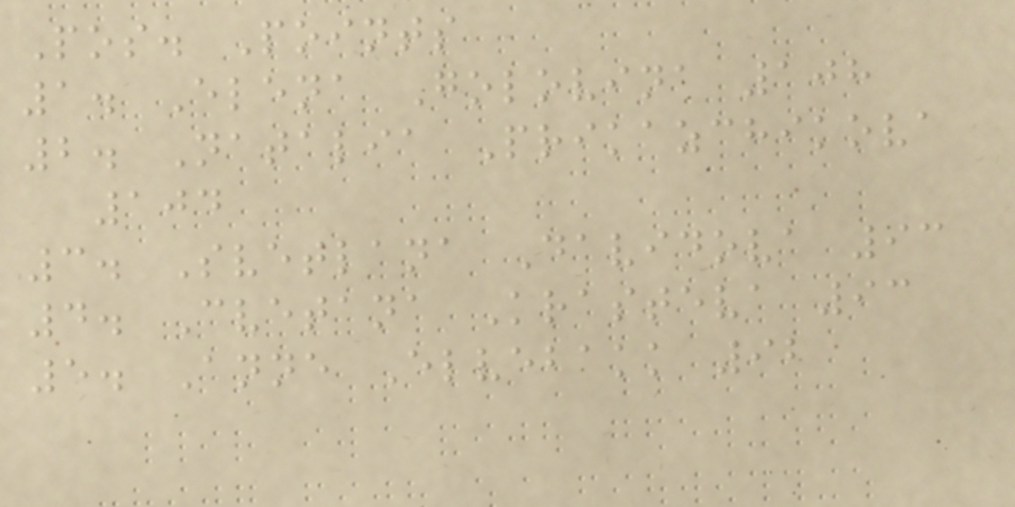Pos. Points
1. Elena Golovina 108
2. Natalia Prikazchikova
104
3. Svetlana Davidova 93
4. Cvetana Krasteva 93
5. Anne Elvebakk 92
